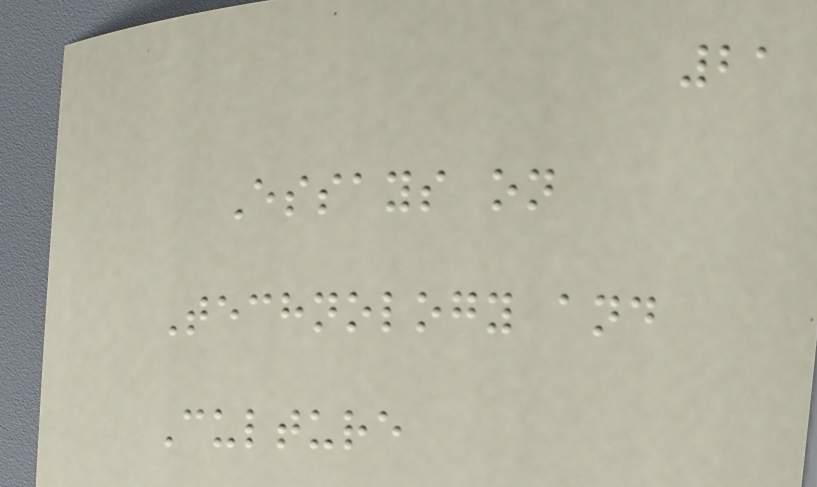21
Essays on
Technology and
Culture
